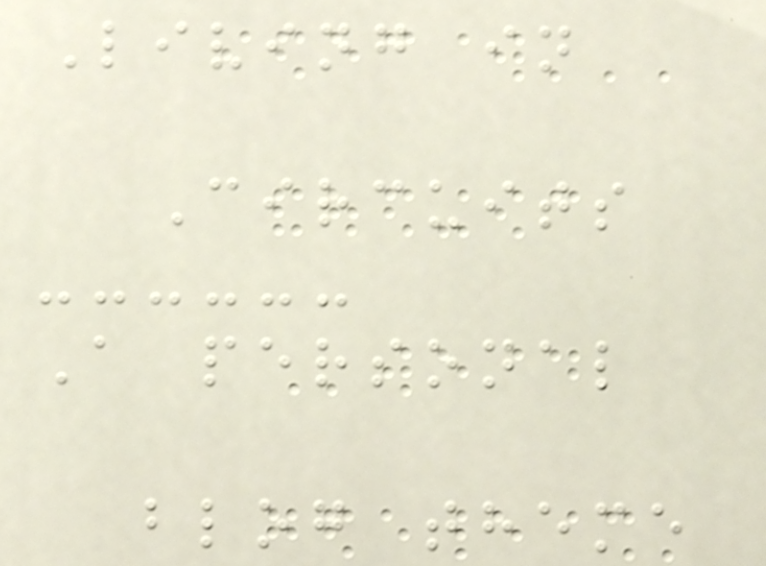Living in
Circuits
A personal
blog theme
